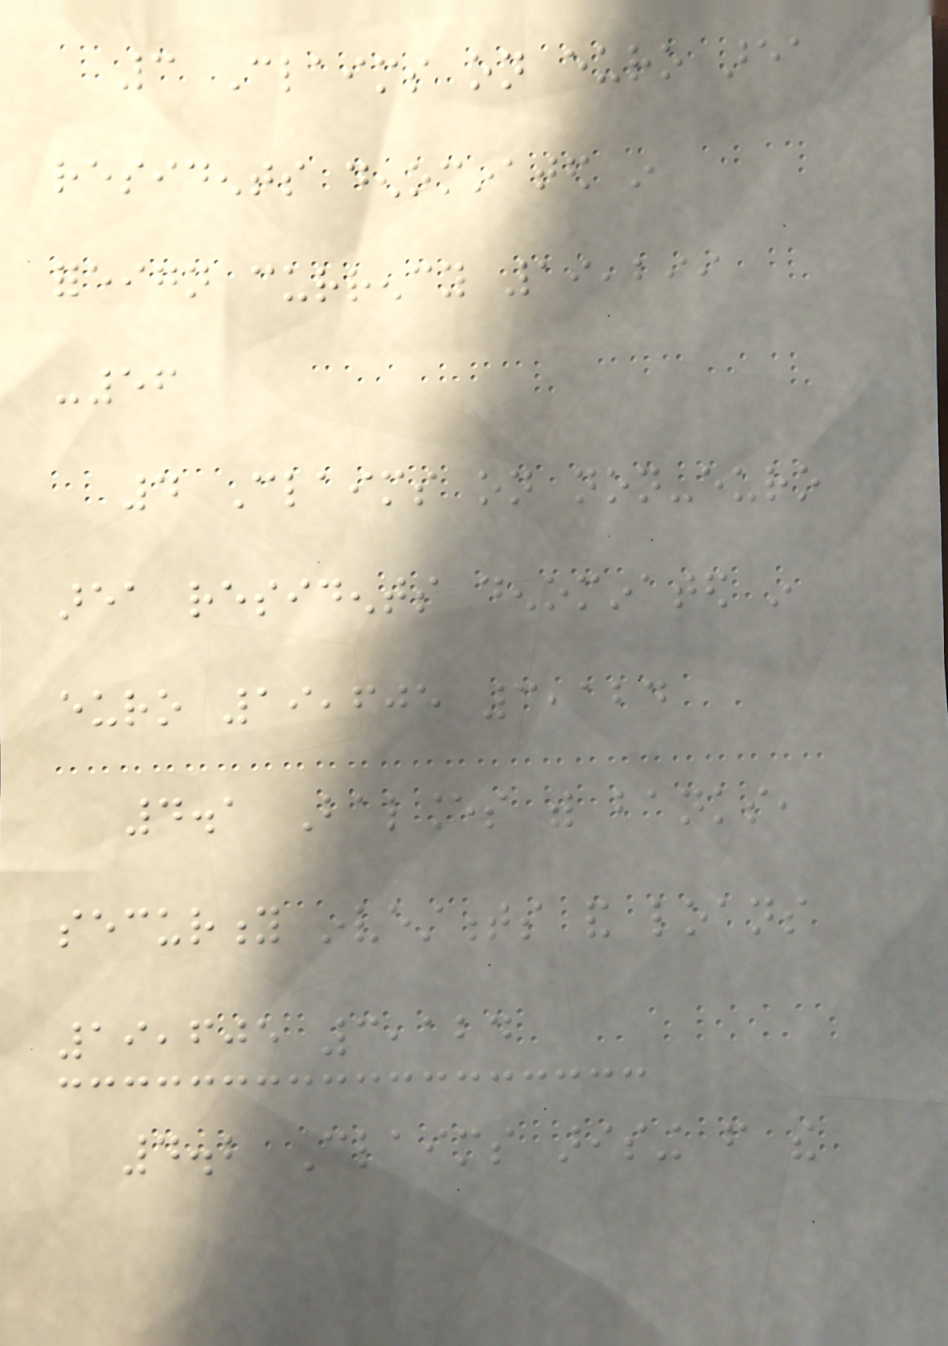3 Claims on euro area
residents denominated in
foreign currency 19,299
-56
4 Claims on non-euro
area residents denominated in
euro 19,605 3,124
4.1 Balances with banks,
security investments and loans
19,605 3,124
4.2 Claims arising from the
